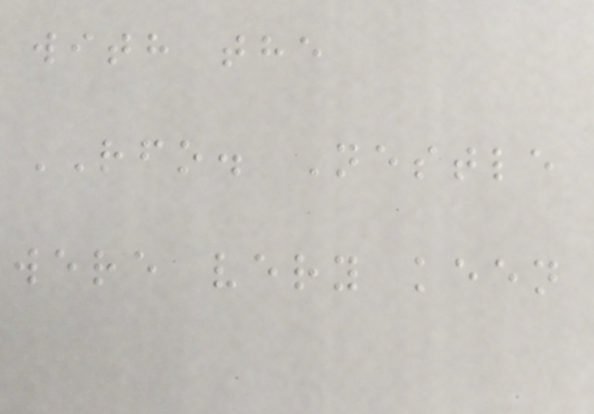with the
RFO. Nestle
were very keen
